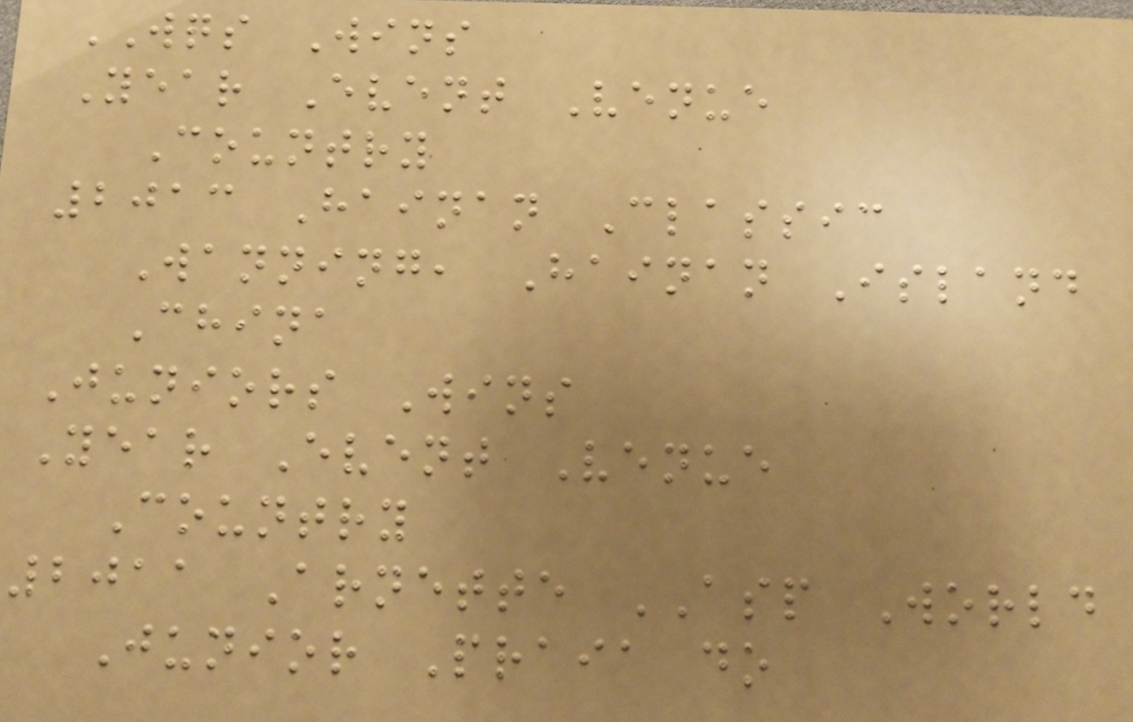WQS Wins
Year Event Venue
Country
2013 Hainan Classic
Wanning, Hainan Island
China
Juniors Wins
Year Event Venue
Country
2011 Arnette ASP World
Junior Praia do
